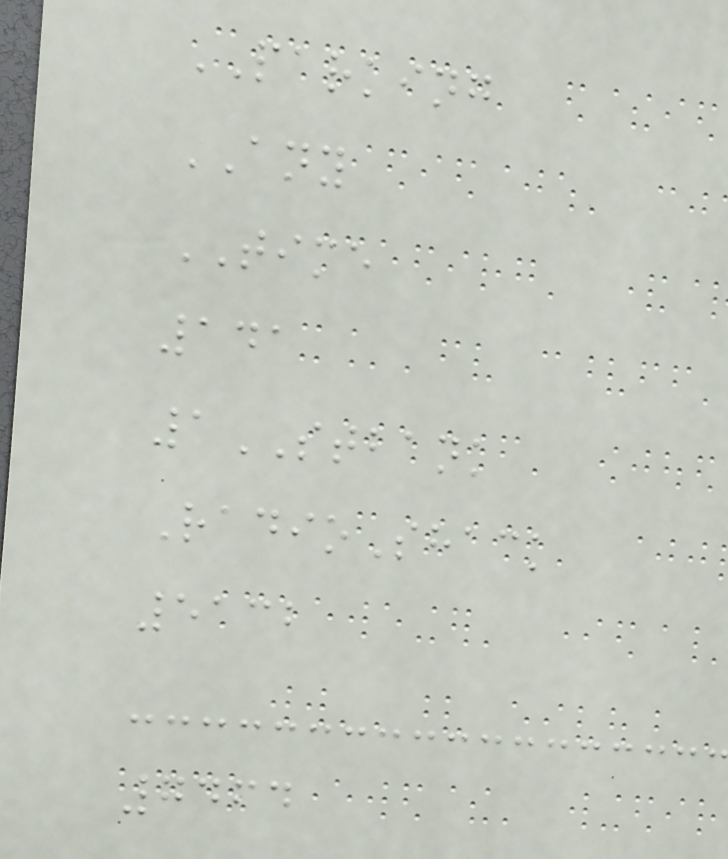PARKING
ANY
TIME
141
1STBANK
RadioShack
5132
7464
